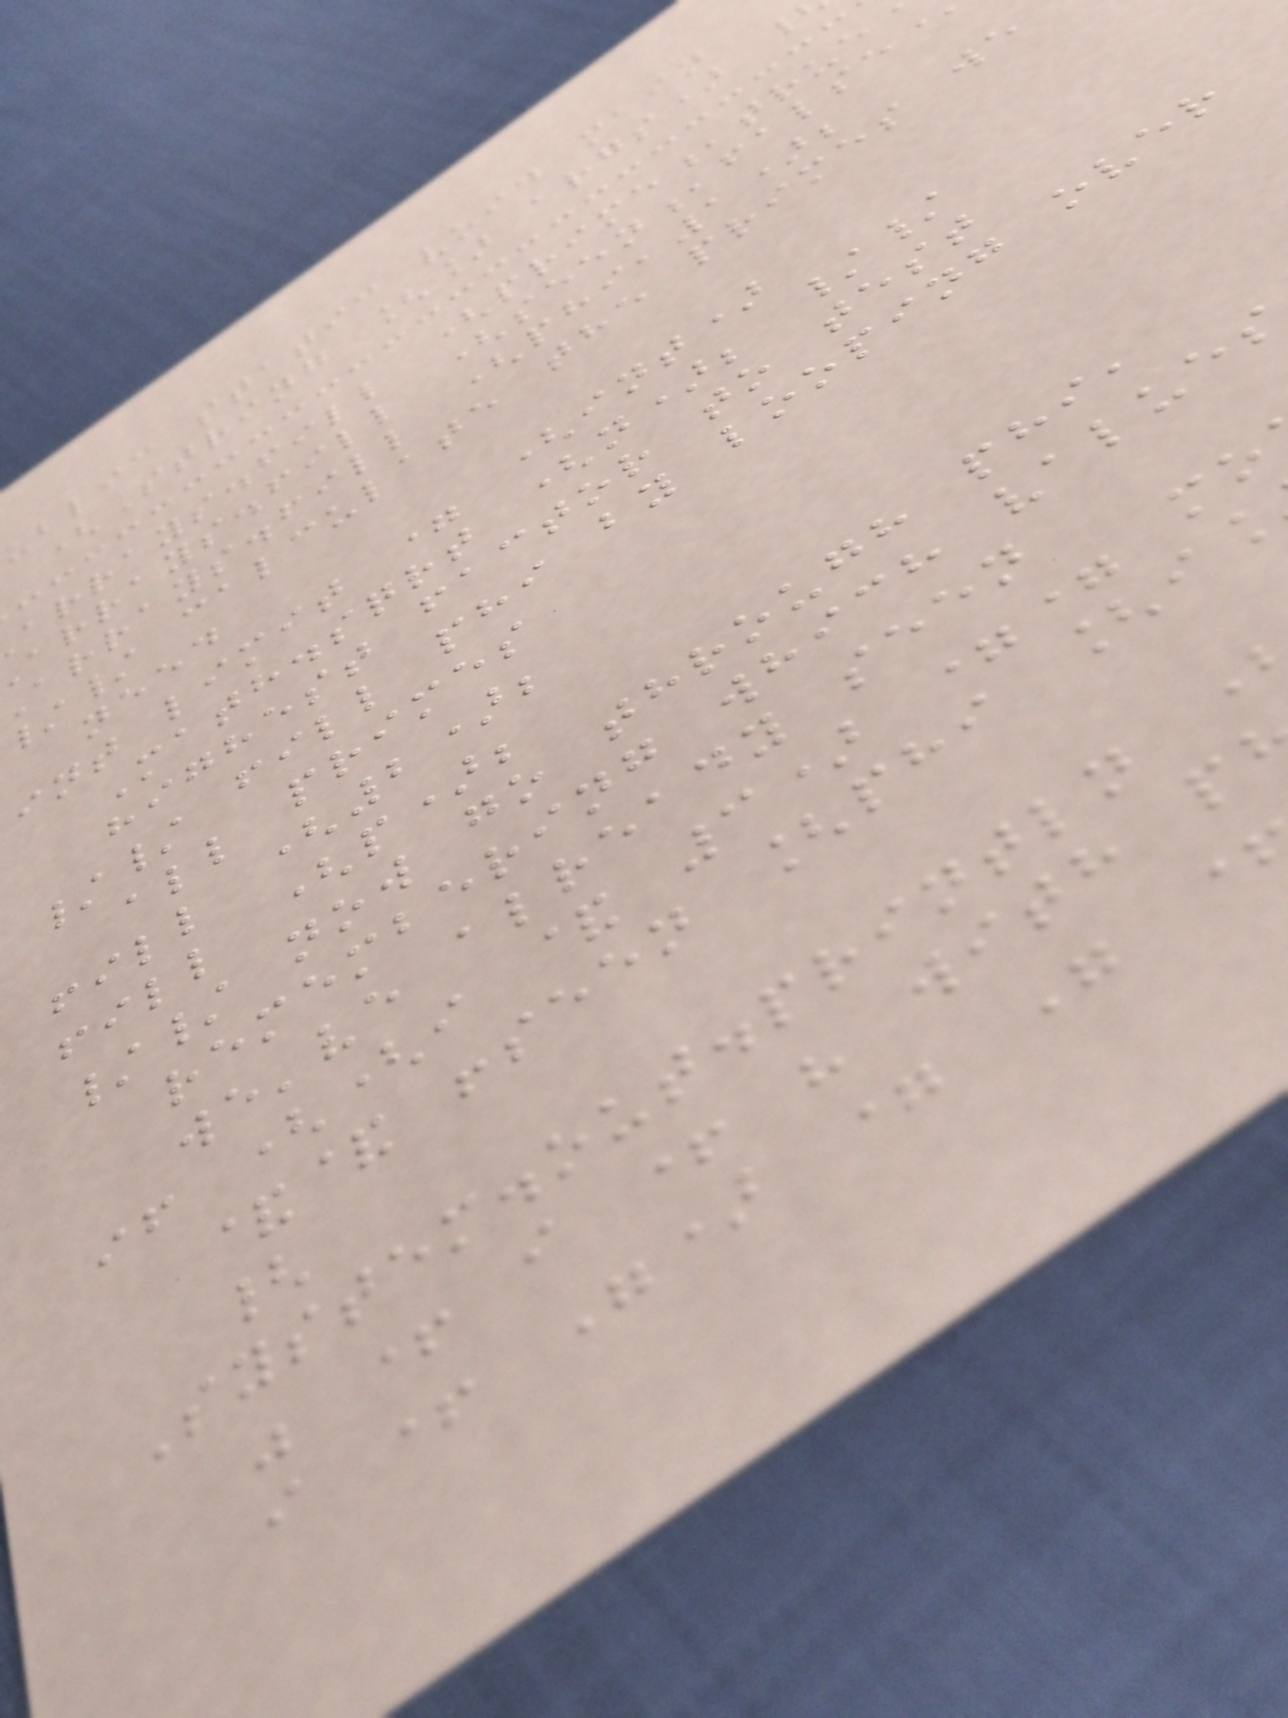ublic static void main
(String [] args)
arrays.fill (prime,true
arrays.fill (seen,false
arrays.fill (phi,1);
// calculate the primes we
need
int limit = (int)
Math.sqrt (n); //
highest factor to test
// fill phi by looping over
all primes
fill (2);
fill (p);
// now go through phi,
remembering which values
we've already seen
if ((i & 3) == mo
&& !seen [phi [i
{
System.out.println
i + ") = "
